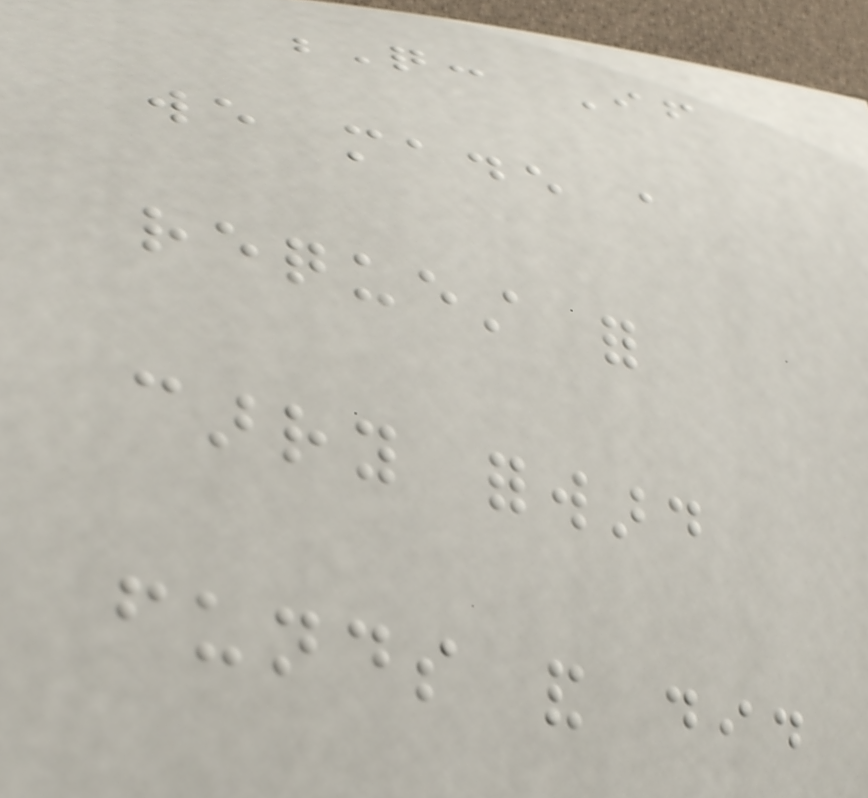Q: If
we made a
request for
carry forward
funds and did
